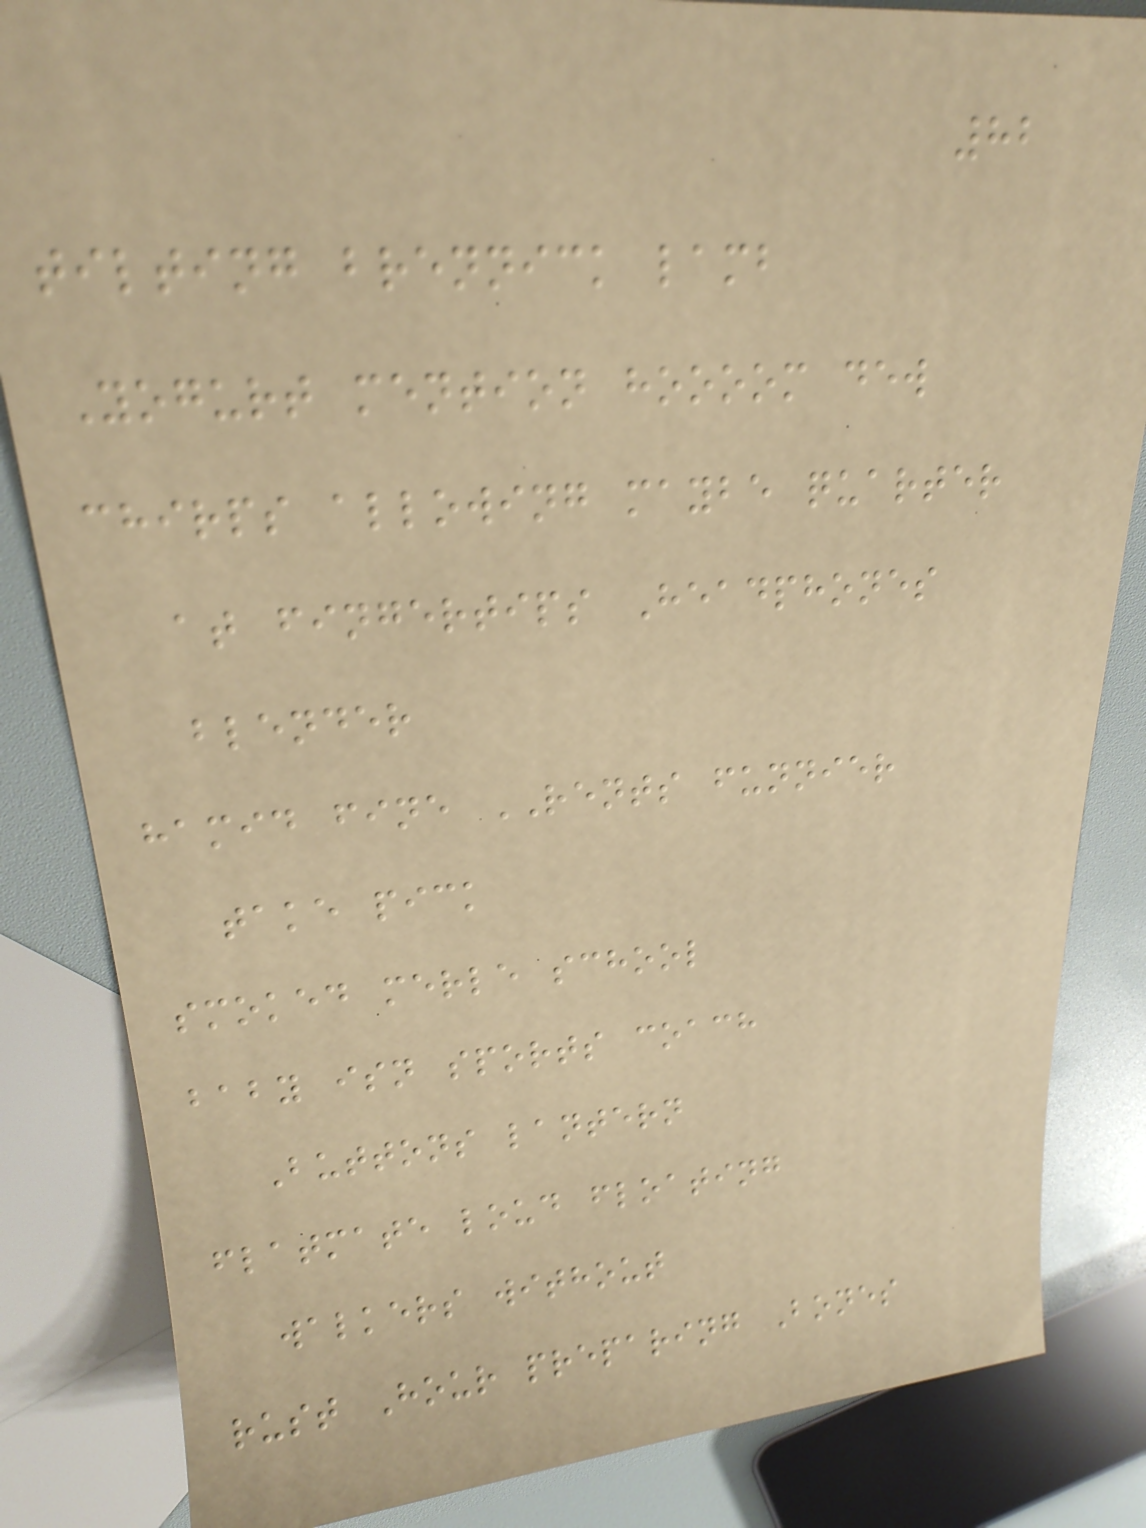82
tilting brennick lamb
Yogurt mention hoooom dew
chirps allowing maybe quarter
at fingertips Headphones
blender
hamid fine RENTS funnier
take pick
smoked merle school
baby isn sports coach
Buttons lantern
flatmate loud floating
walkers without
rust Hour preparing Bones
